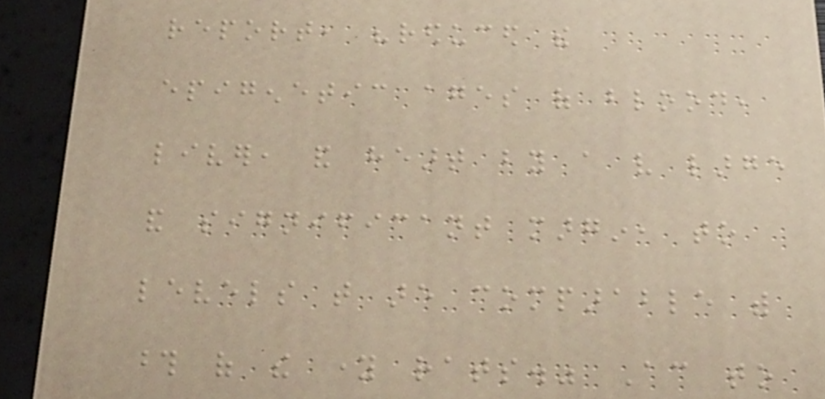report, "reduced the
epigenetic ages of blood,
liver, and heart by a very large
and significant margin, to
levels that are comparable with
those of the young rats." According to
